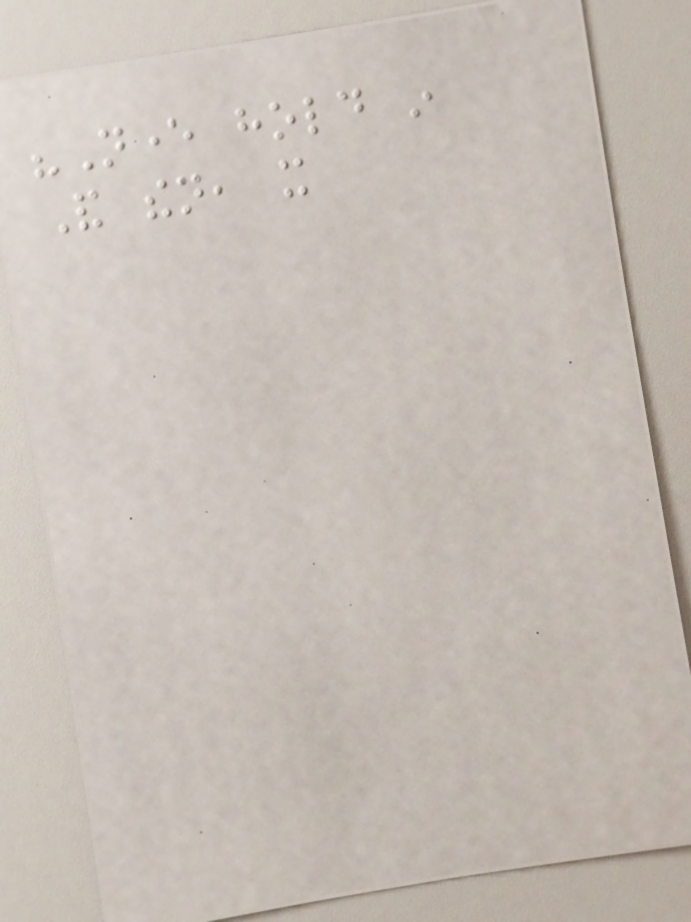"Never hold in
And then, it
